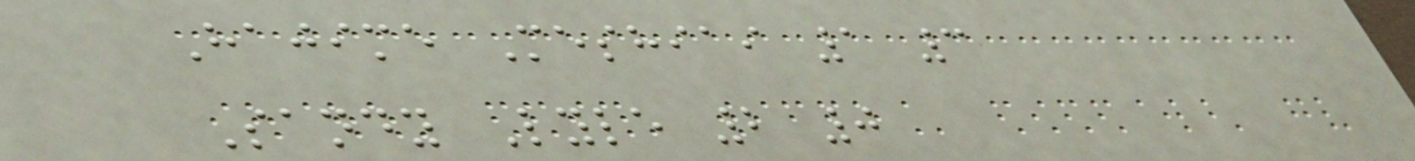Hajime Meshiai 1 3
Sandy Lyle 2 0
